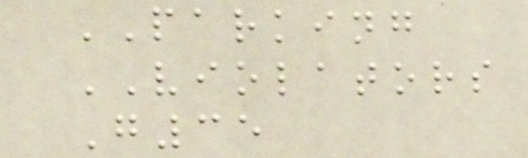PARKING
VIOLATORS
G35
